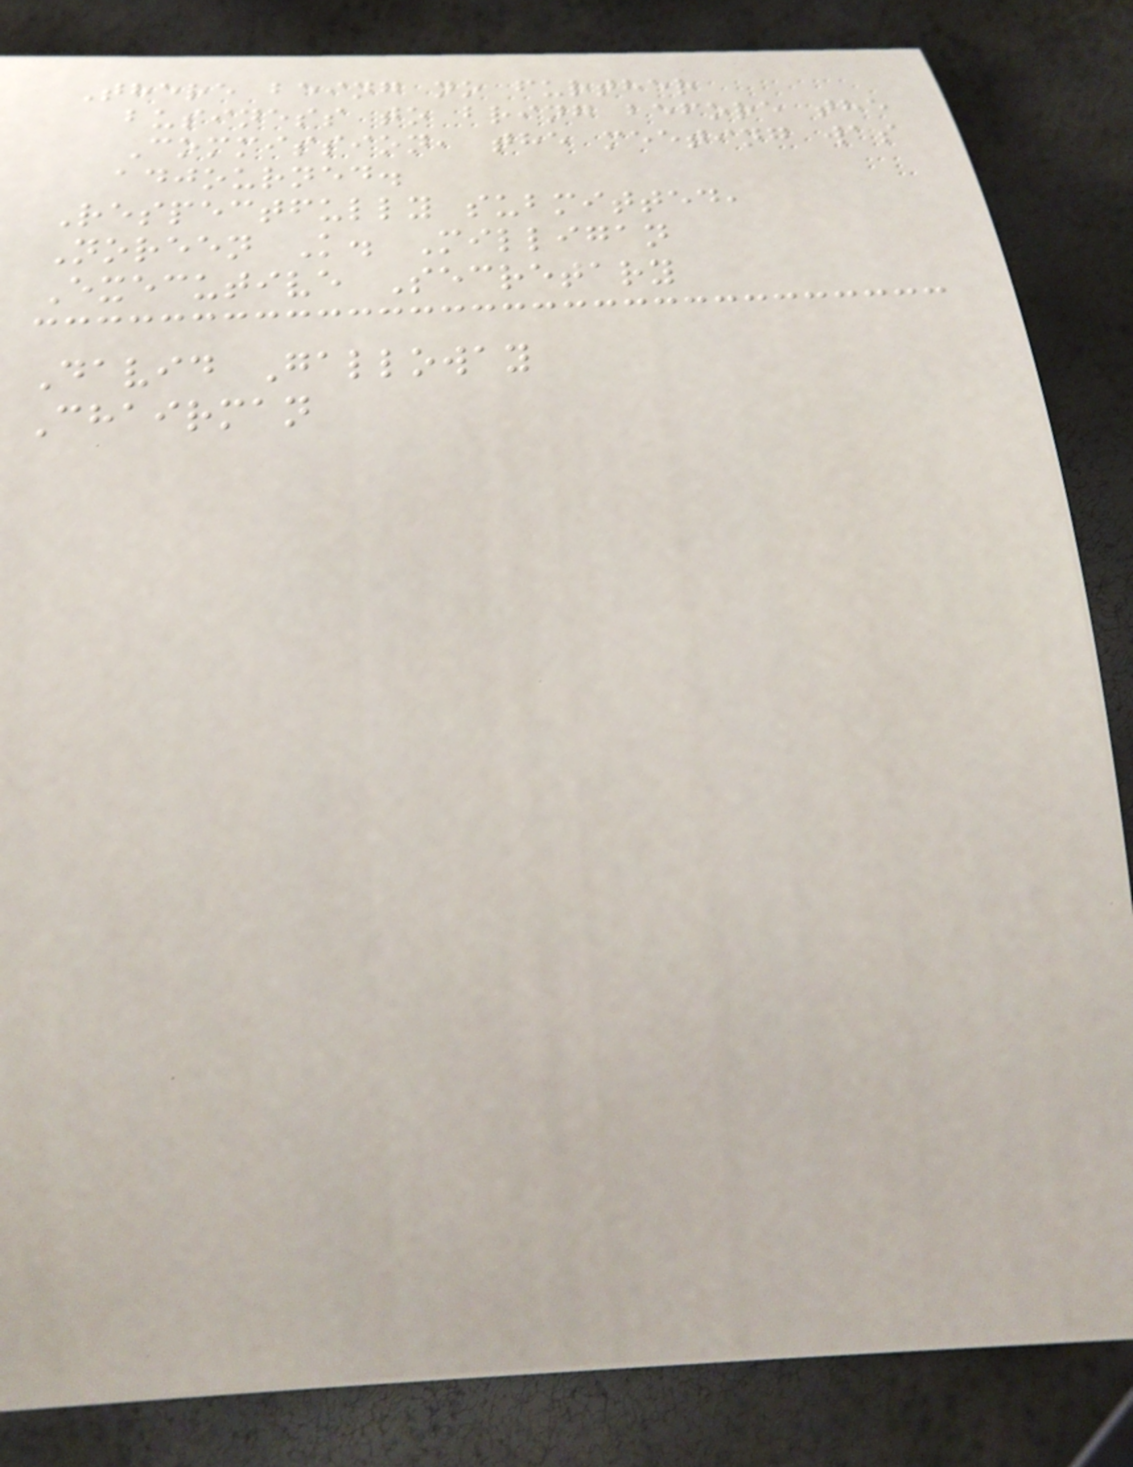There being no further
business to bring before the
Commission, the meeting was
adjourned.
Respectfully submitted,
Noreen K. Milligan
Executive Secretary
David Galloway
Chairman
